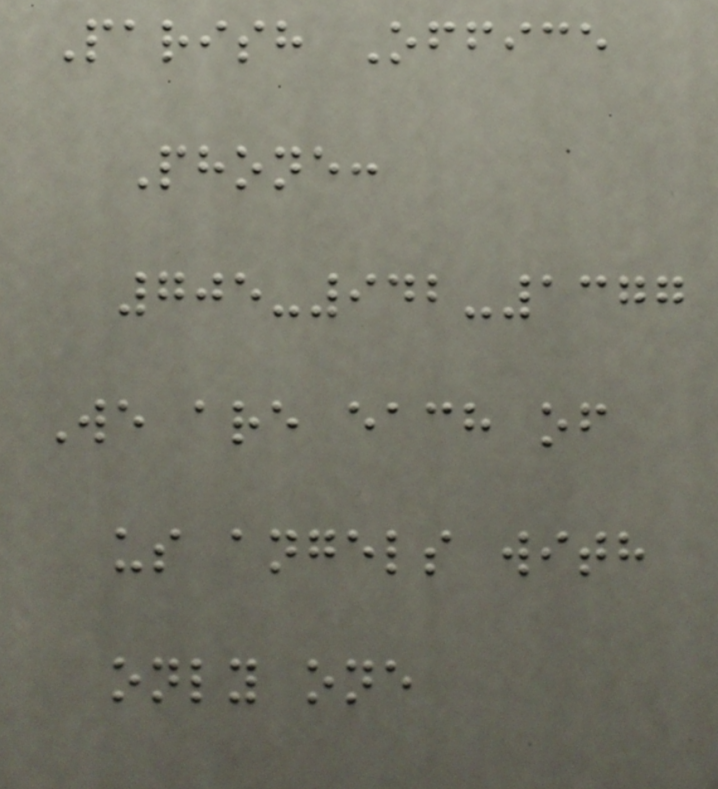Parish Office
Phone:
705-942-1377
We are each of
us angels with
only one
